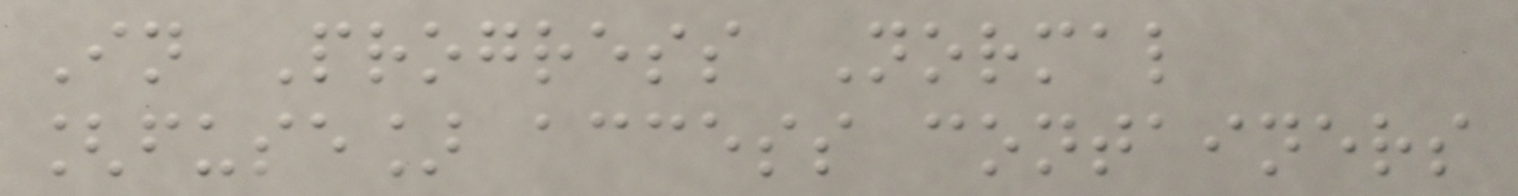In Progress Normal
[fuse] access containers
